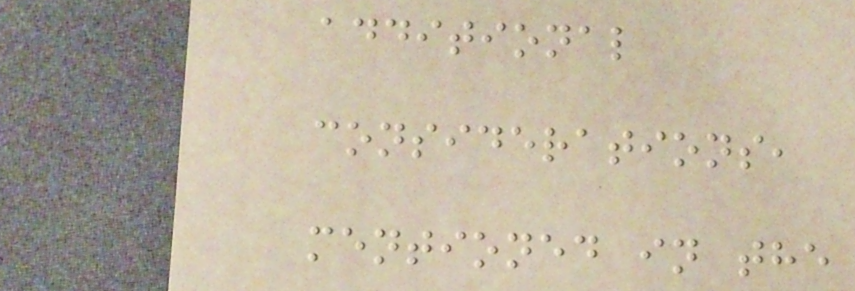additional
considerations,
mentioned in the
